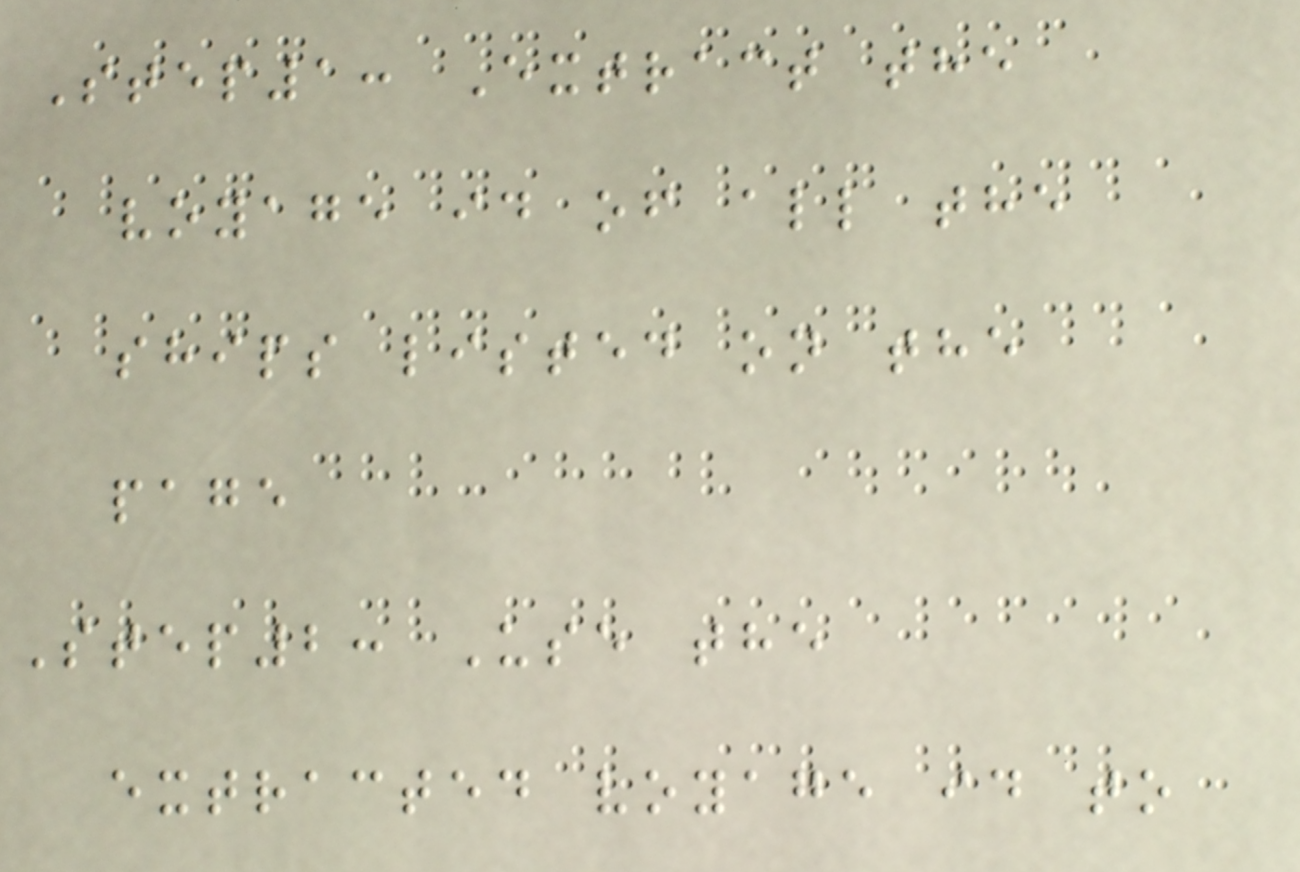Step1: Extract the
voyage id of all the
ships listed on the
page
Step2: Use the
extracted voyage id to
